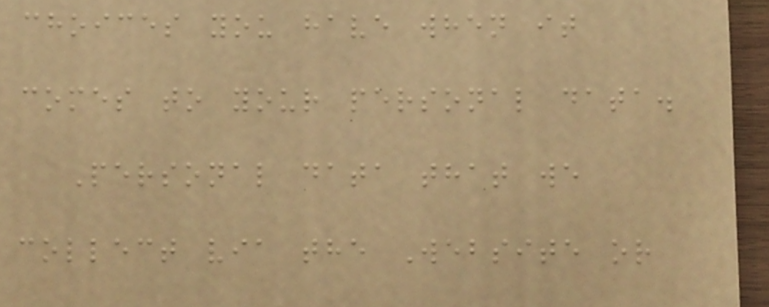choices you have when it
comes to your personal data.
Personal data that we
collect via the Website or
